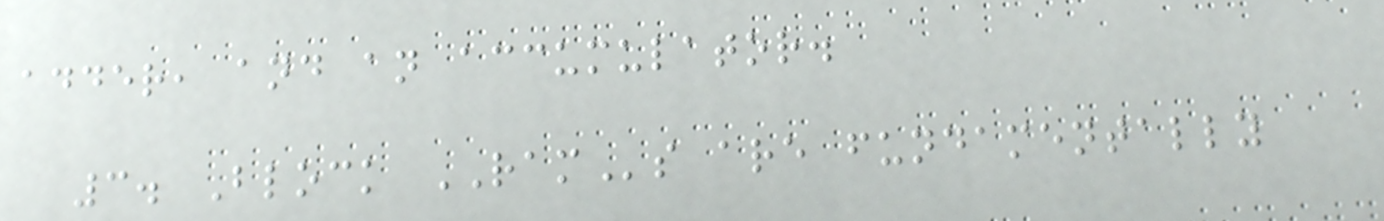adder, and an accumulator.
3. Block RAMs are fundamentally
